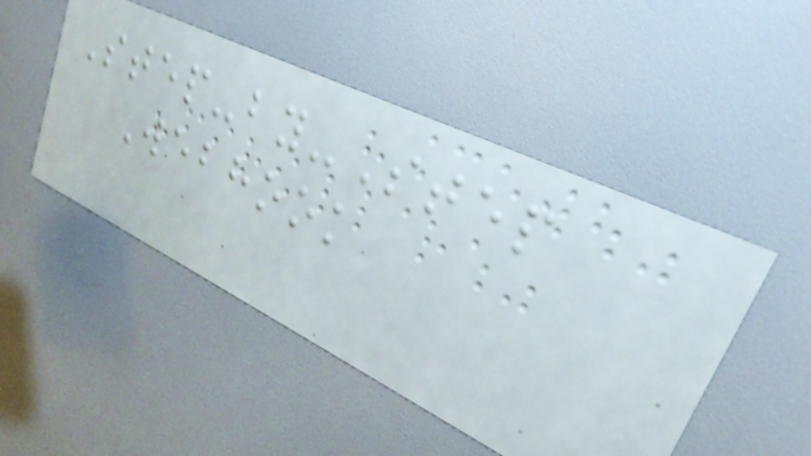Step-by-Step
Webhook
